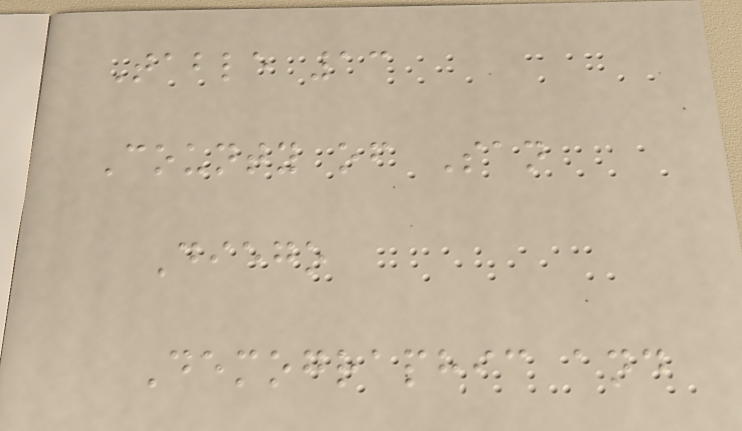Table 13
County of San
Diego
Demographic and
